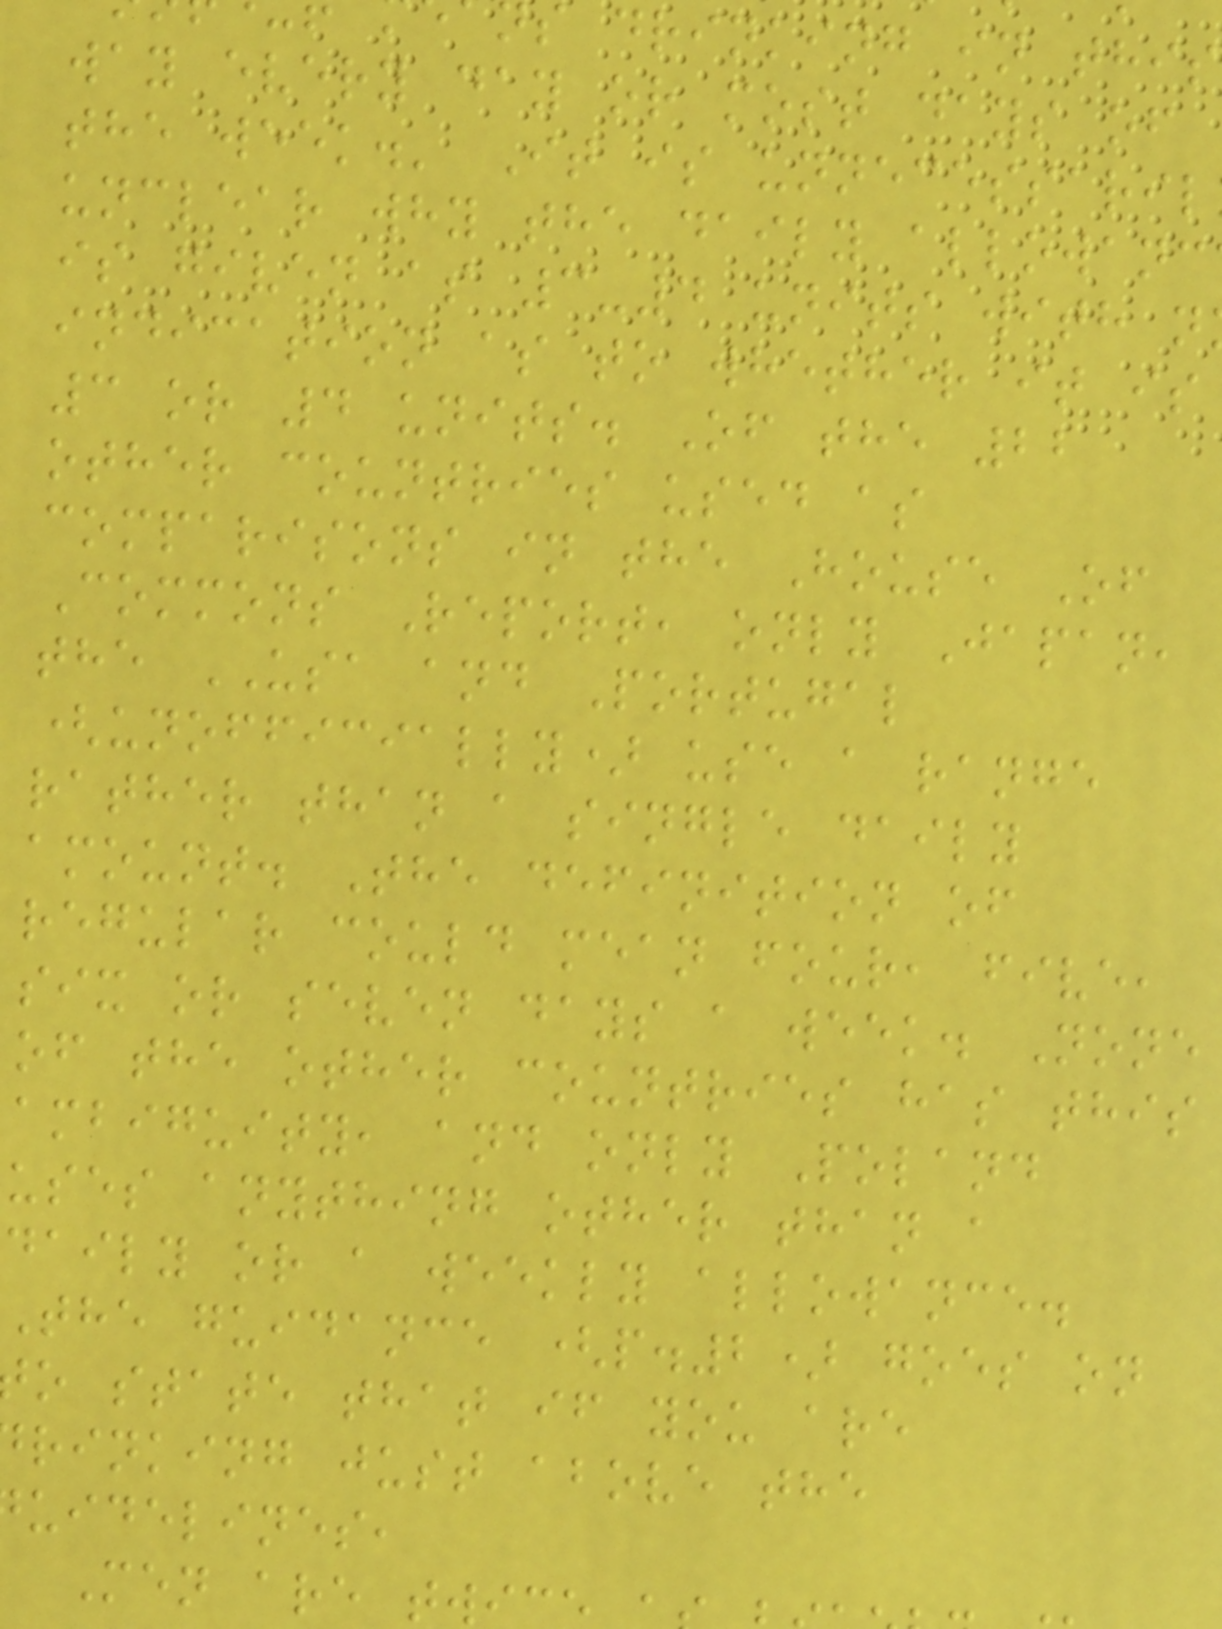s drinking in this
way every day or most days of
the week.' It is unnecessaril
unclear why the daily allowanc
is given as 3-4 units with n
indication as to whether it is
3 or 4 units. Of the 22
other countries used as
comparisons in the House Of
Commons Report, only Japan,
the USA and Portugal
(unofficially) use a range
rather than a single daily
amount. The definition of
regular could mean four, five,
six or seven days a week. None
of the other countries has this
ambiguity, and only Poland
uses anything other than a
daily or a weekly allowance.
The guidance (p.2) goes on
o state that if you are
rinking just above the
uidelines,
Men are twi
